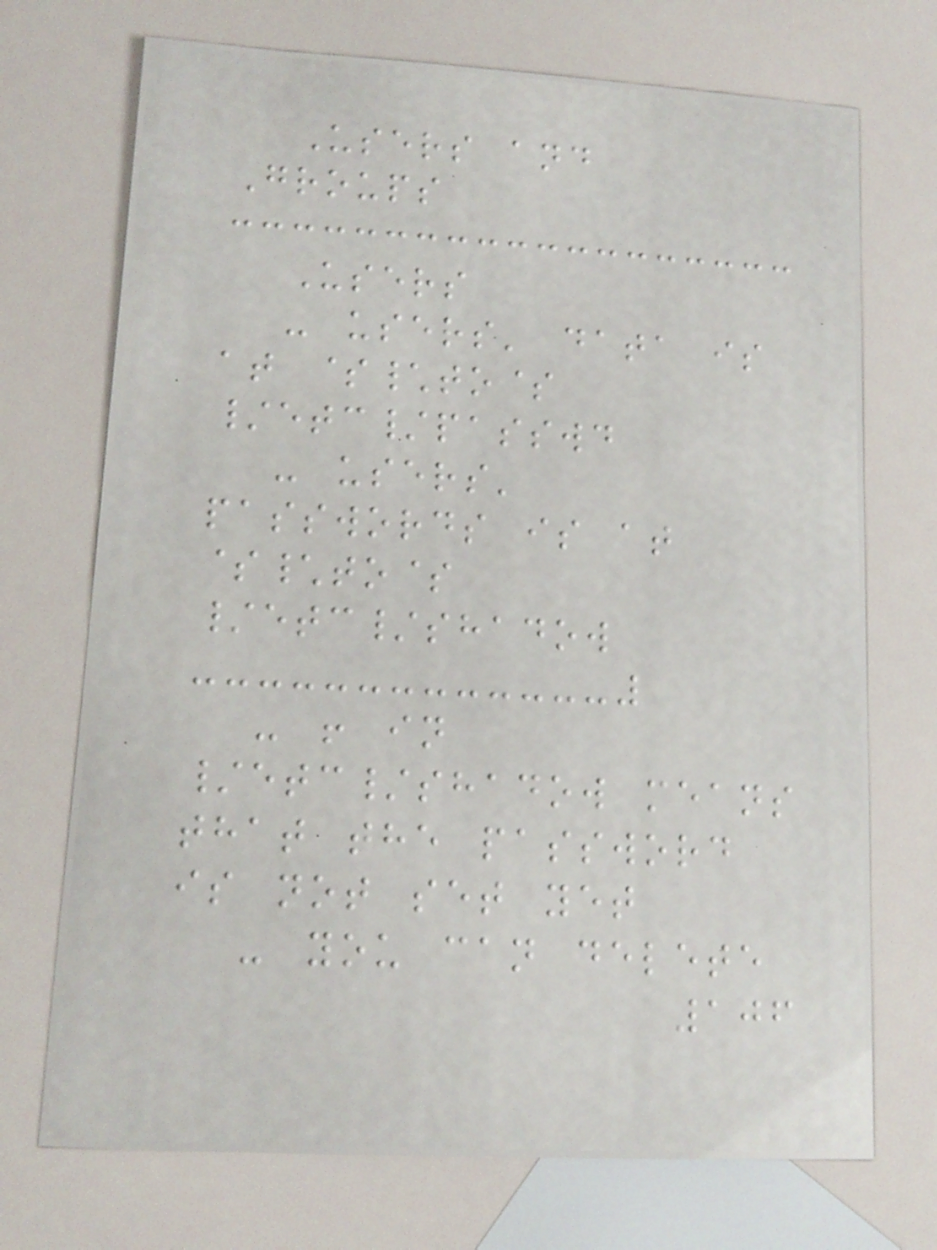Users and
Groups
Users
- users' data is
at $\to$
/etc/passwd
- users'
passwords is at
$\to$
/etc/shadow
- ! in
/etc/shadow means
that the password
is not set yet
- you can delete
106
